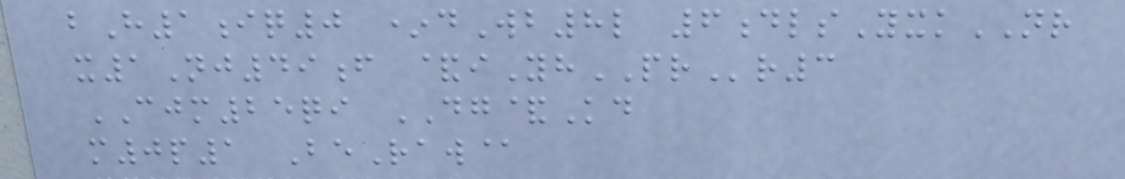bH1iq0 *dWb8l 6dlsYxkNR
x1Nj49f &iYhPRr3
CJM25qi DG&Kd
m0p1 BeRaw@
